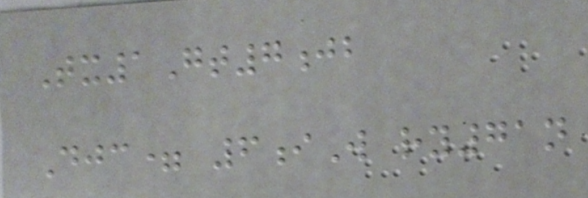Tx1Gt7jb
Djc= 6iW ry71n
